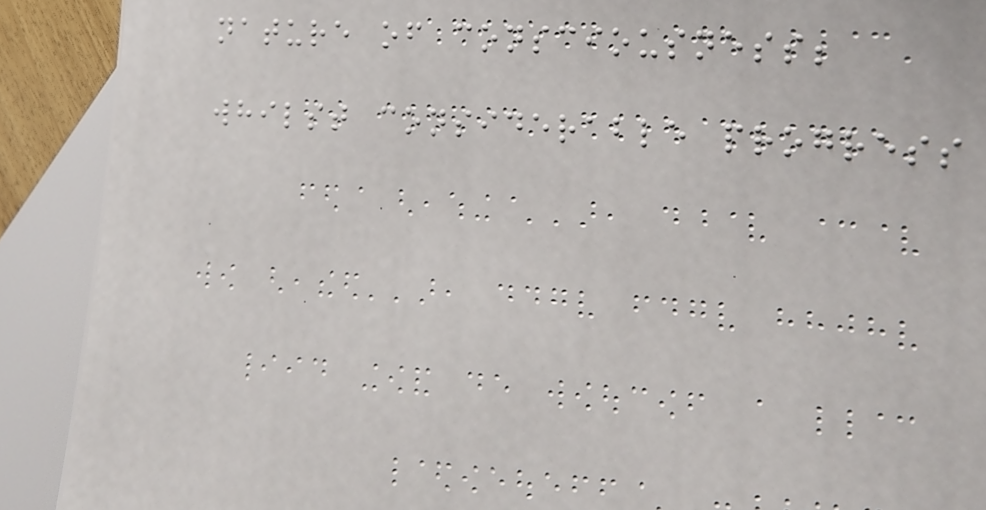nature of consciousness;
whilst considerable progress
